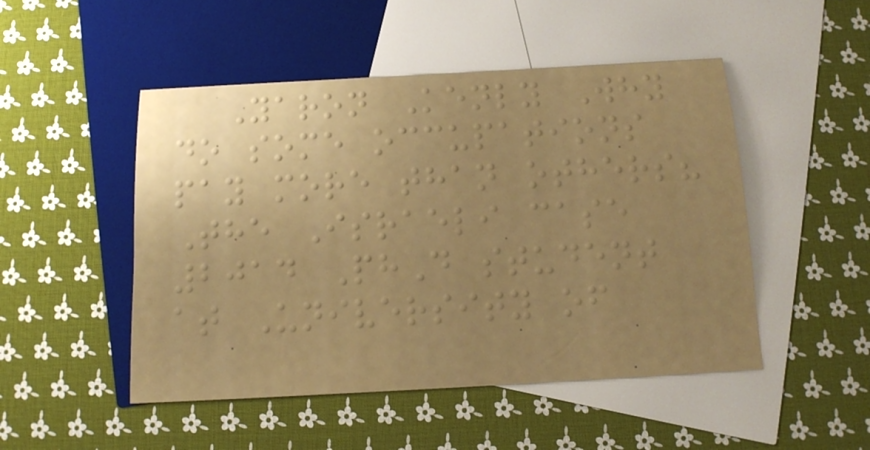Yaron Kenly Why
do some occupations
pay more than others?
The Israeli case
2014 PhD student
at University of
